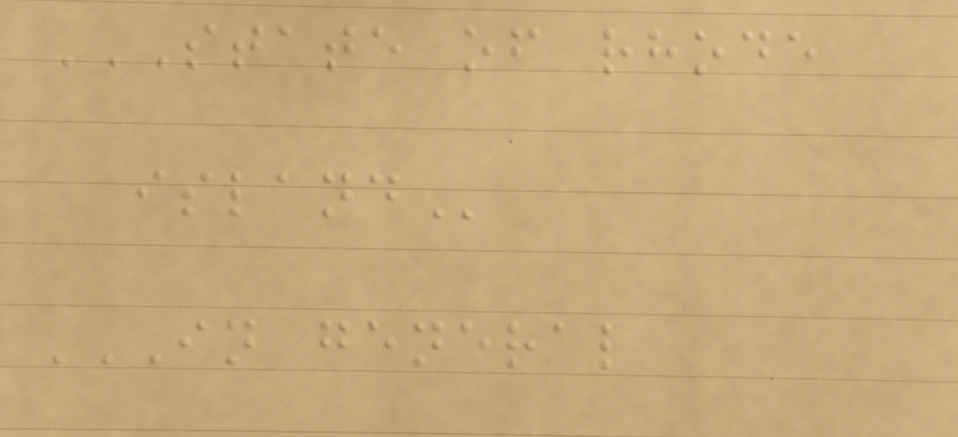STATE OF RHODE
ISLAND
IN GENERAL
